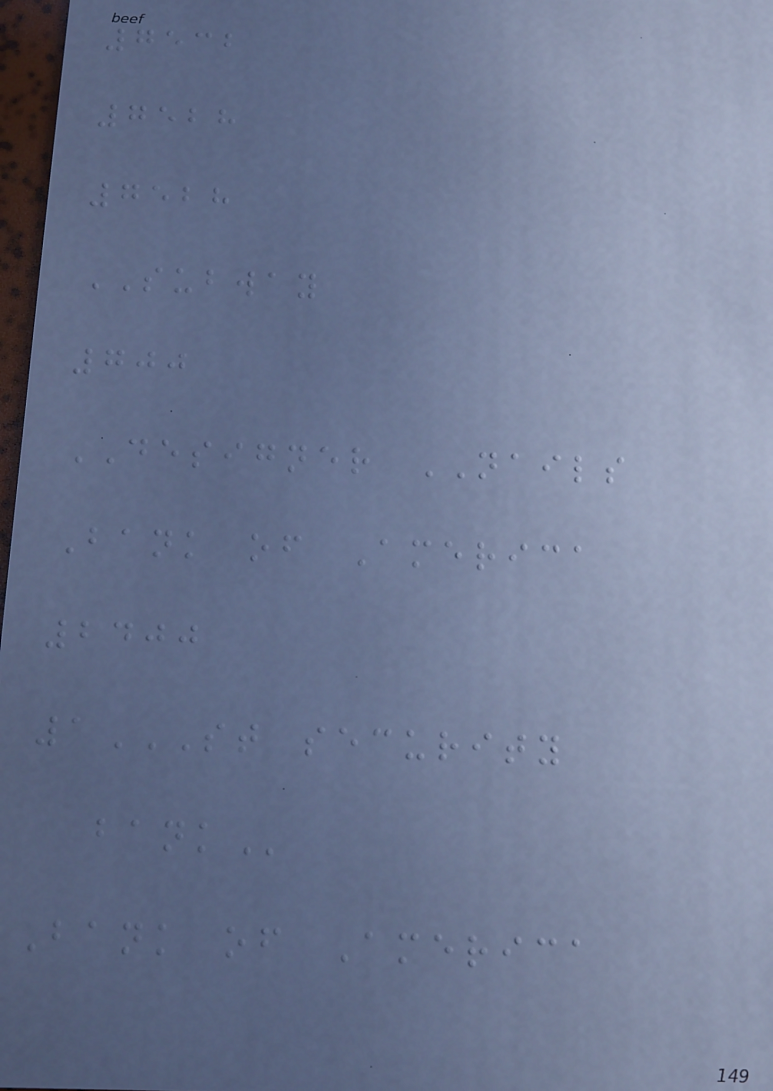7532
7528
7528
SUBWAY
700
DESIGNER NAILS
Bank of America
2400
1ST SECURITY
BANK
Bank of America
